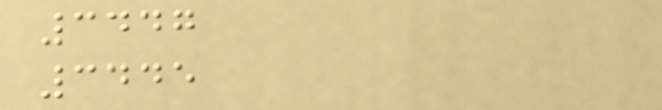3447
3445
